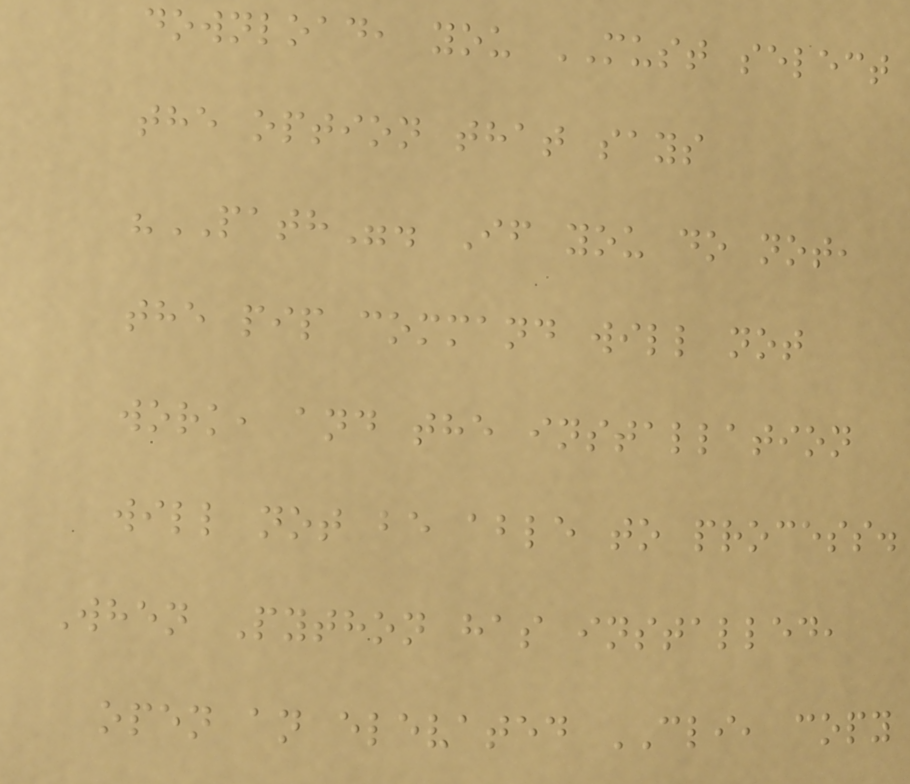download, you MUST select
the option that says
"PATH". If you do not,
the pip command will not
work, and the installation
will not be able to process.
When Python has installed,
open an elevated CLI, copy
